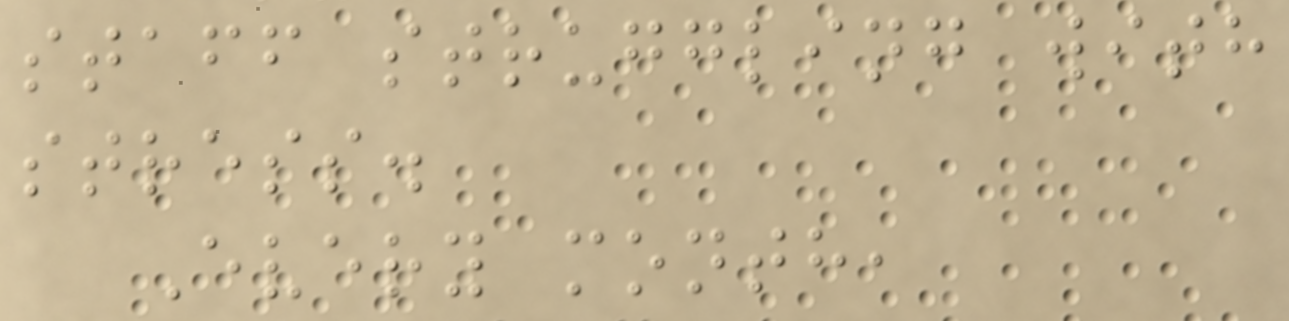staff struggling with
stress.
Every month,
